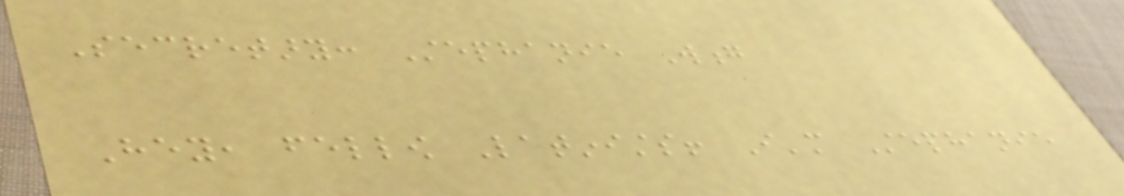Secretary: Stephanie Wong
Hey, fellow Latinists! I'm Stephanie
